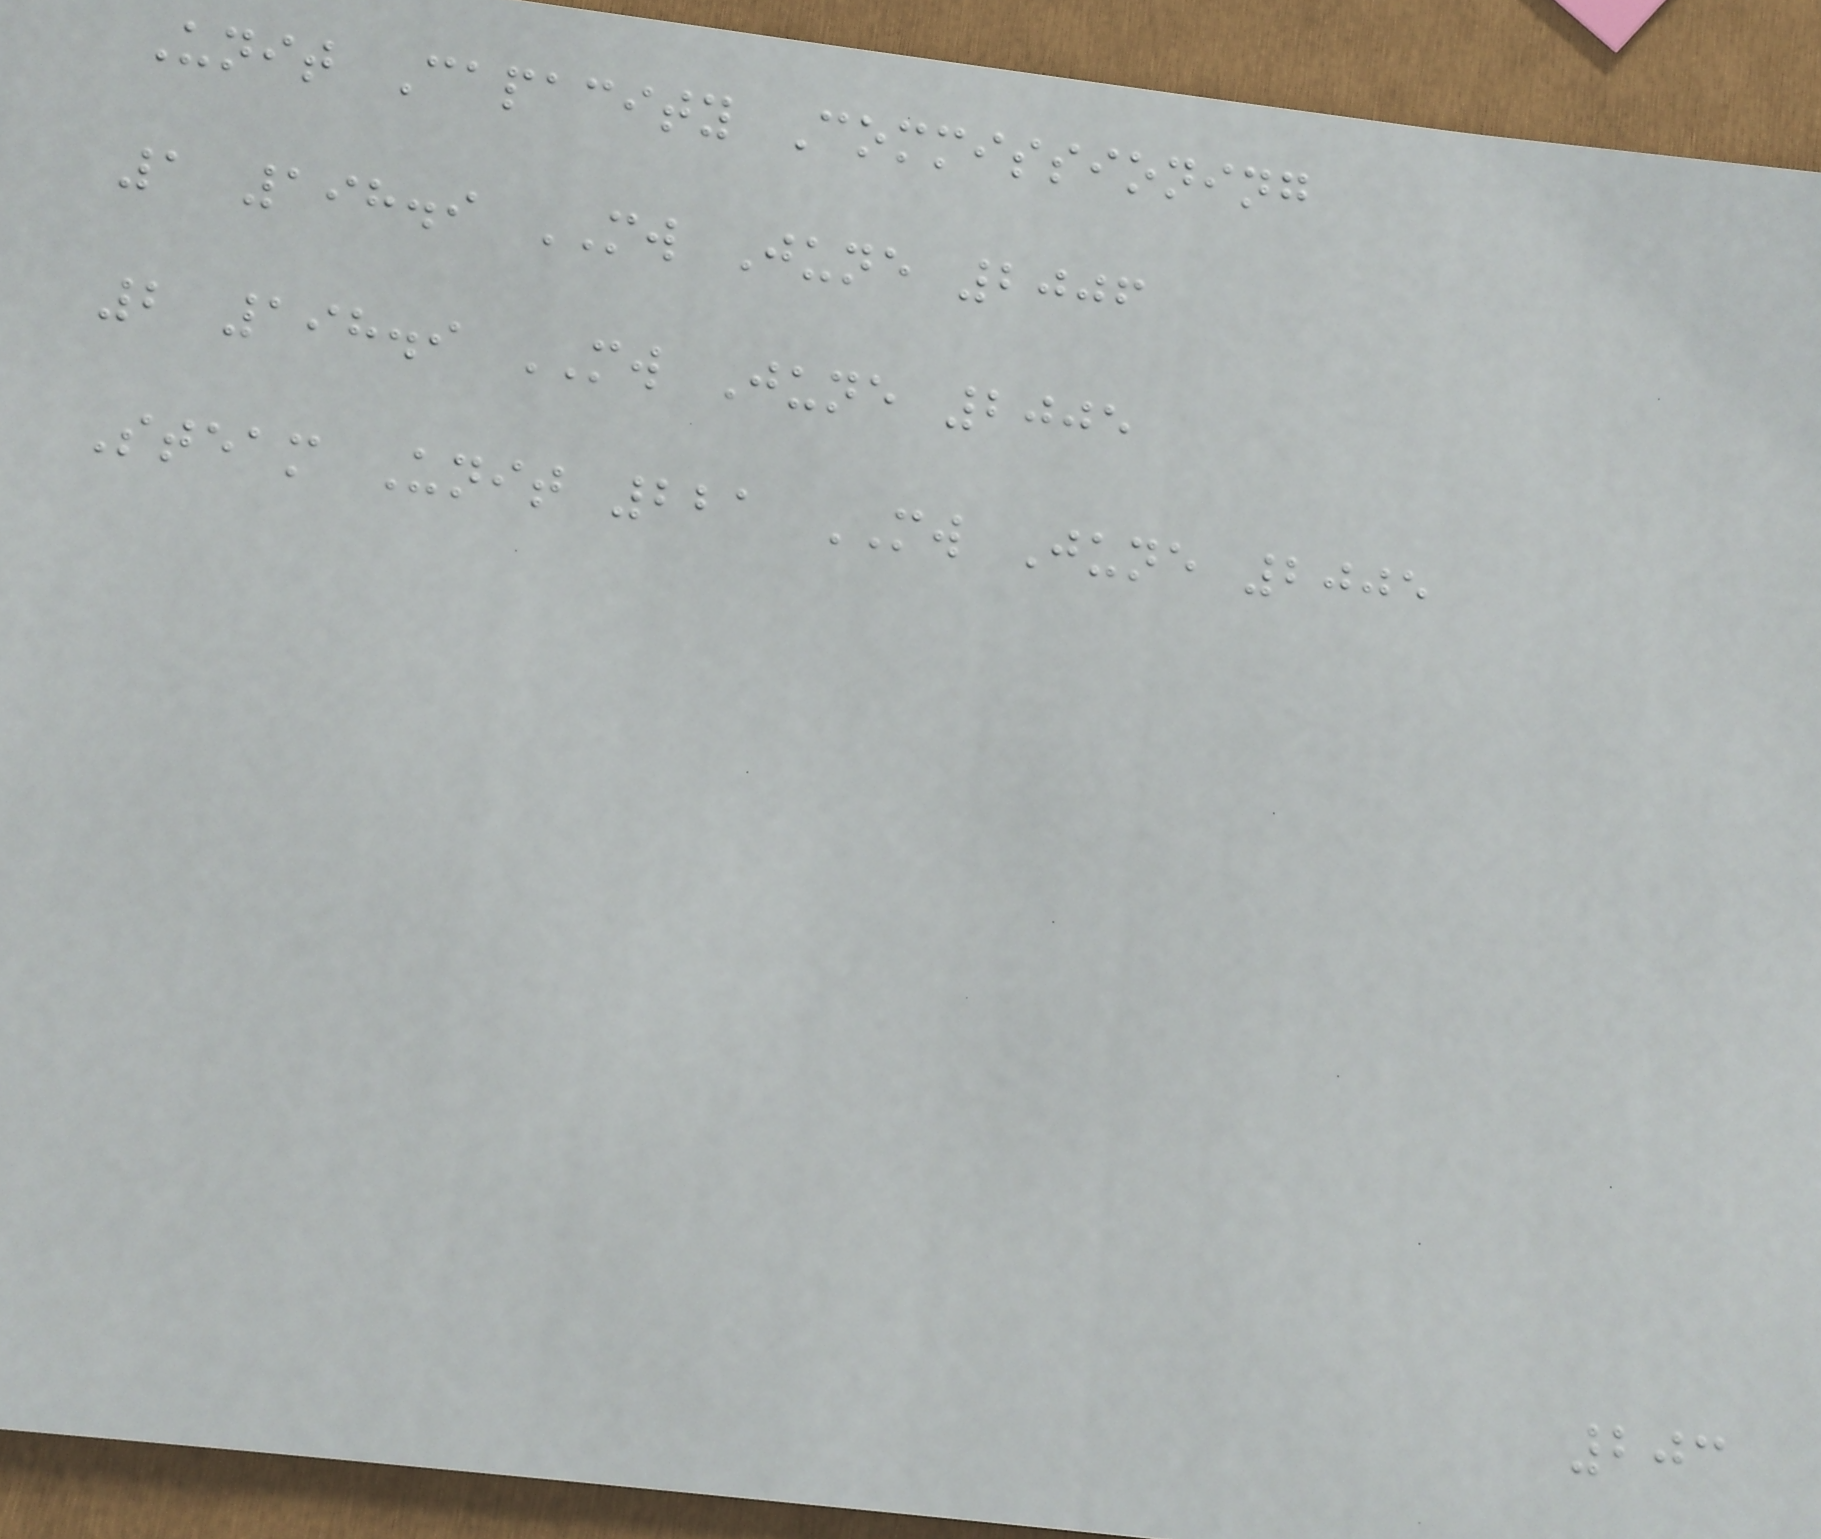Unit Capacity Commissioning
1 198.9 MW June 2006
2 198.9 MW June 2005
Steam Unit 221 MW June 2005
203
